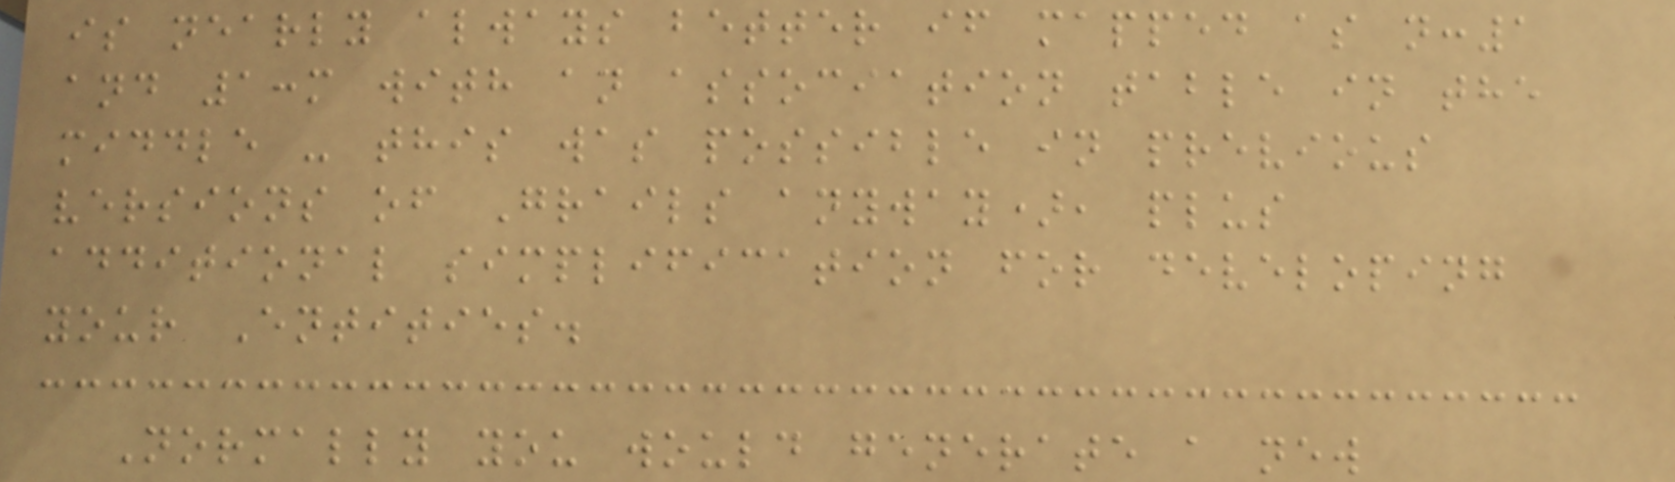is nearly always better if mapped as n:1
and 1:m with an association table in the
middle - this was possible in previous
versions of Grails anyway), plus
additional simplification for developing
your Entities.
Normally you would generate a new
